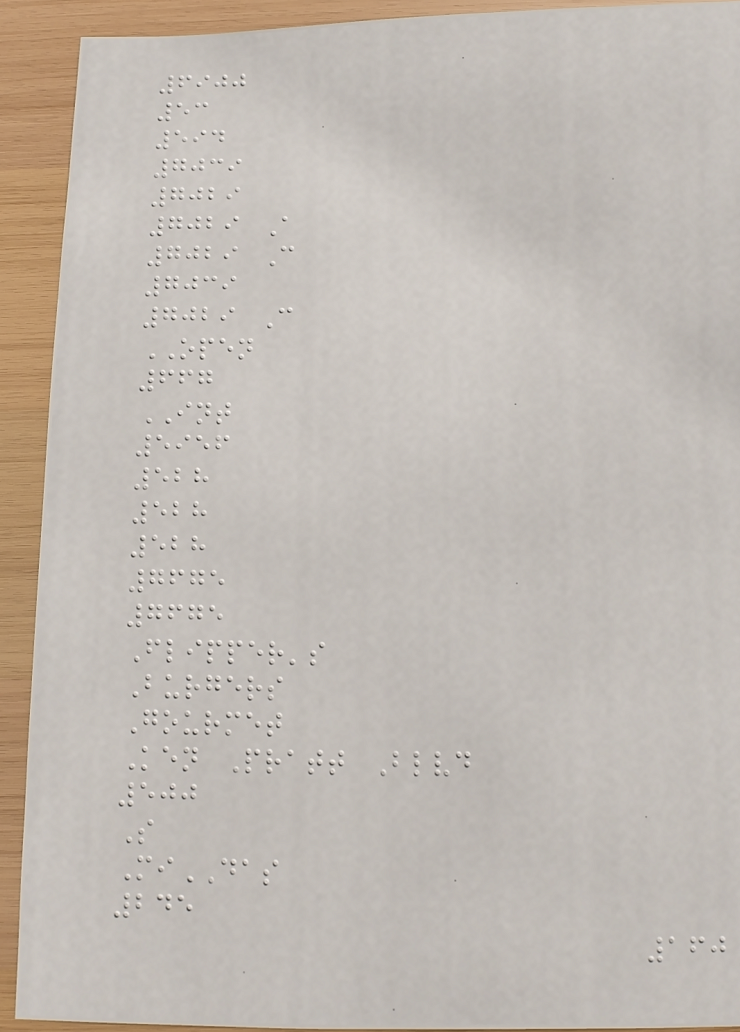6900
53
594
7039
7029
7029 A
7029 C
7039
7029 C
OPEN
667
INT
5956
528
528
528
7675
7675
Flipper's
Burgers
Gourmet
Ken Pratt Blvd
500
S
MiDAS
245
160
